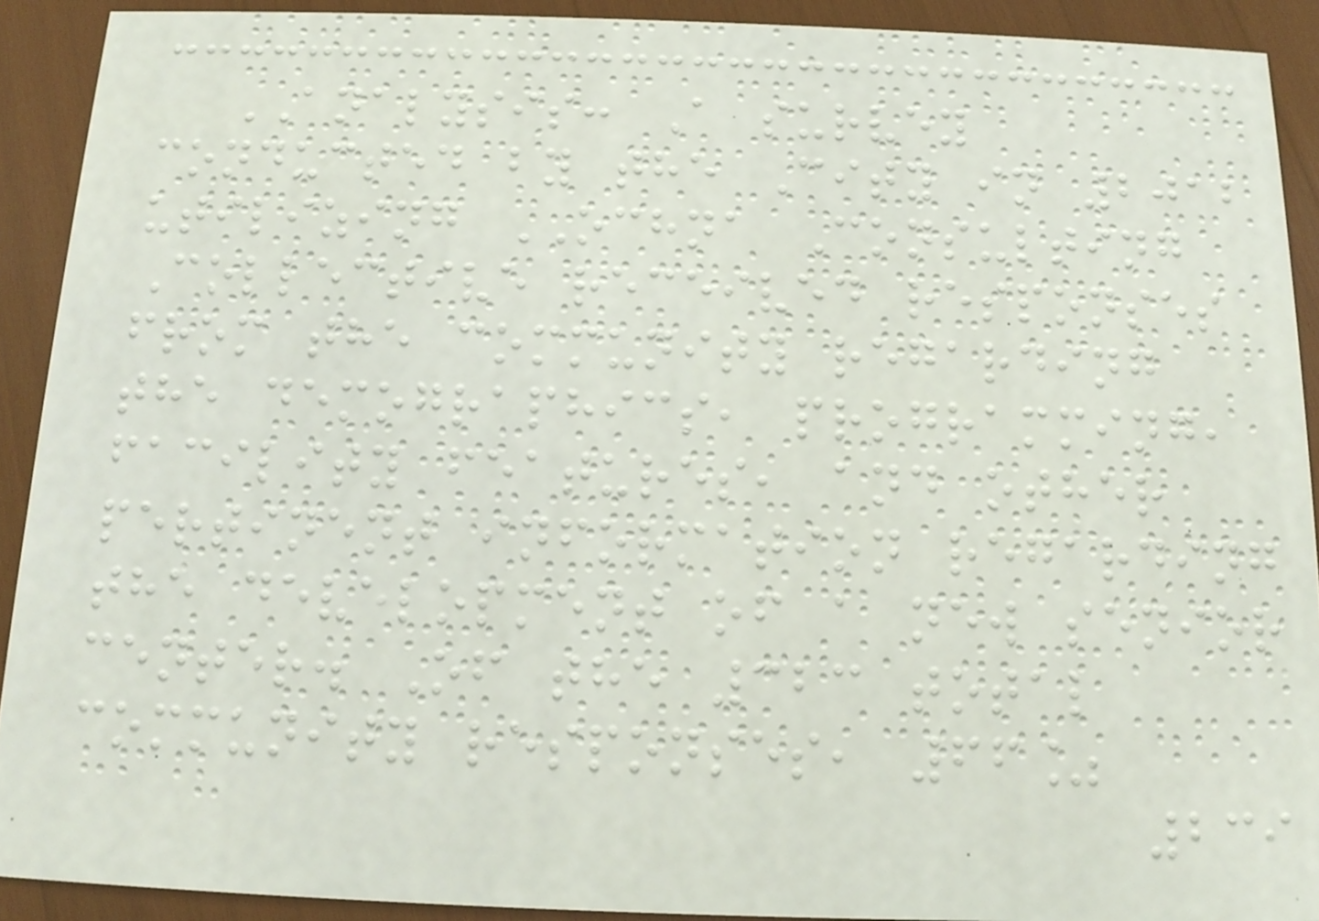ANALYSIS: A survey
conducted by the City in 2012
utilizing OCHNA Consulting
Collective received responses
from the community regarding
the demographics, programming,
facility features, and other
pertinent information regarding
the development of a new senior
center. Of the 323 total
community responses, 66%
239
